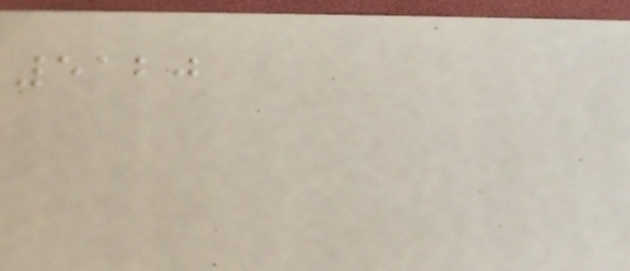5120
